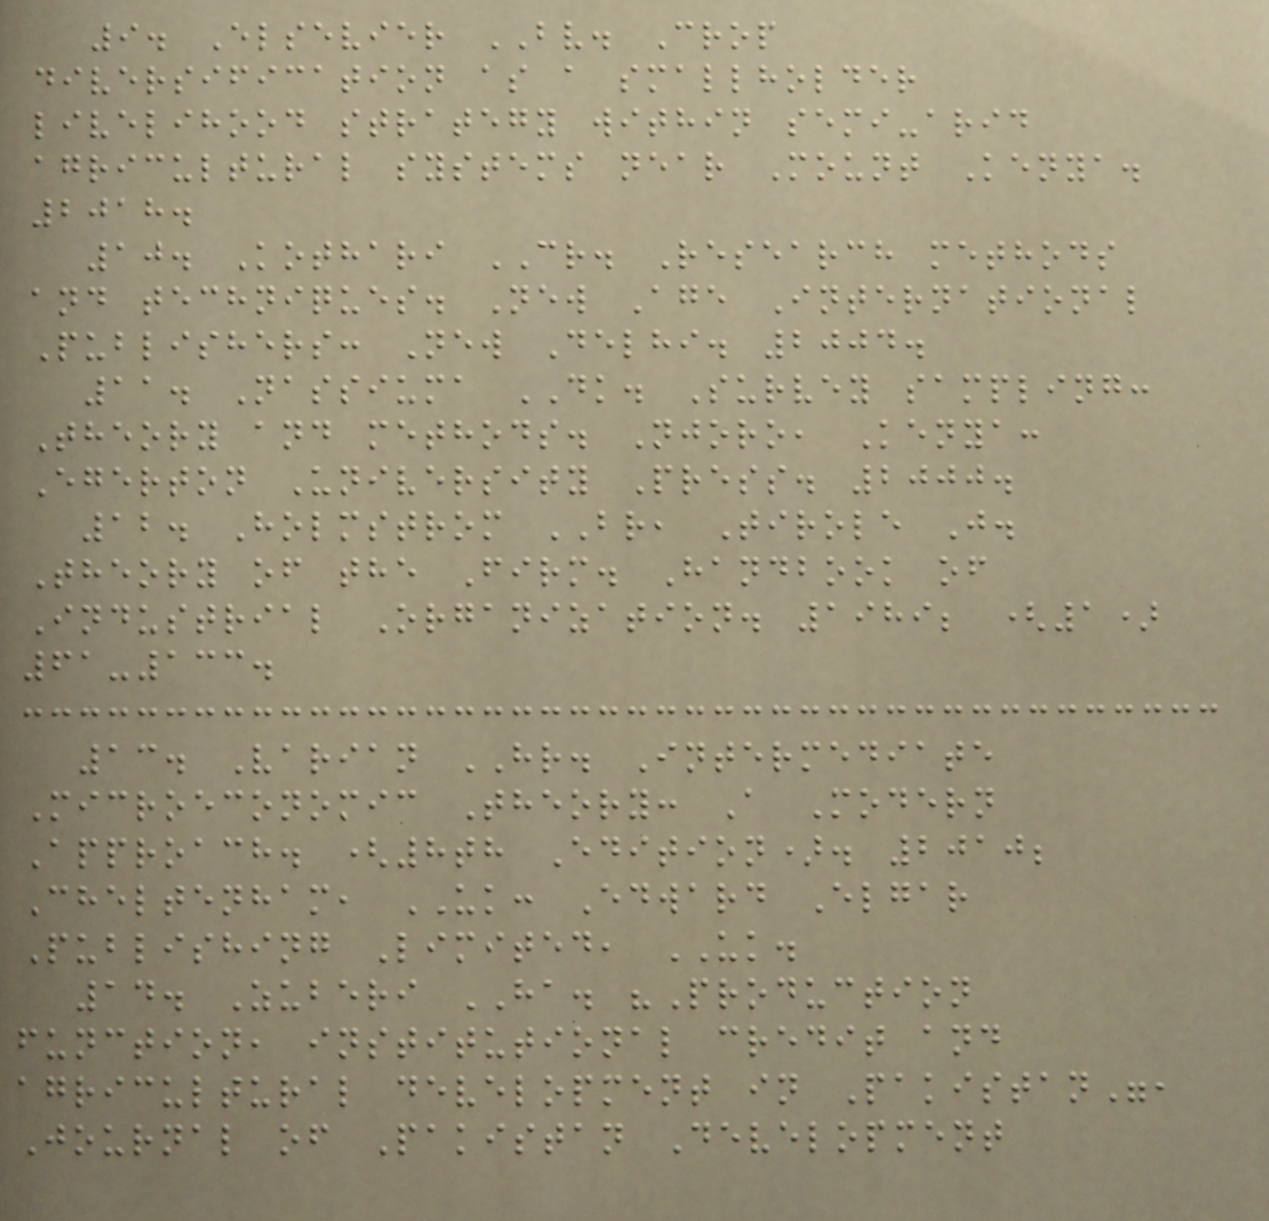9. Elsevier BV. Crop
diversification as a smallholder
livelihood strategy within semi-arid
agricultural systems near Mount Kenya.
2018.
10. Kothari CR. Research methods
and techniques. New Age International
Publishers: New Delhi. 2004.
11. Nassiuma DK. Survey sampling:
Theory and methods. Njoro, Kenya:
Egerton University Press. 2000.
12. Holmstrom BR, Tirole J.
Theory of the Firm. Handbook of
Industrial Organization. 1989; (1)
61-133.
13. Varian HR. Intermediate
Microeconomic Theory: A Modern
Approach. (8th Edition). 2010;
Cheltenham, UK: Edward Elgar
Publishing Limited, UK.
14. Zuberi HA. "Production
function, institutional credit and
agricultural development in Pakistan",
Journal of Pakistan Development
